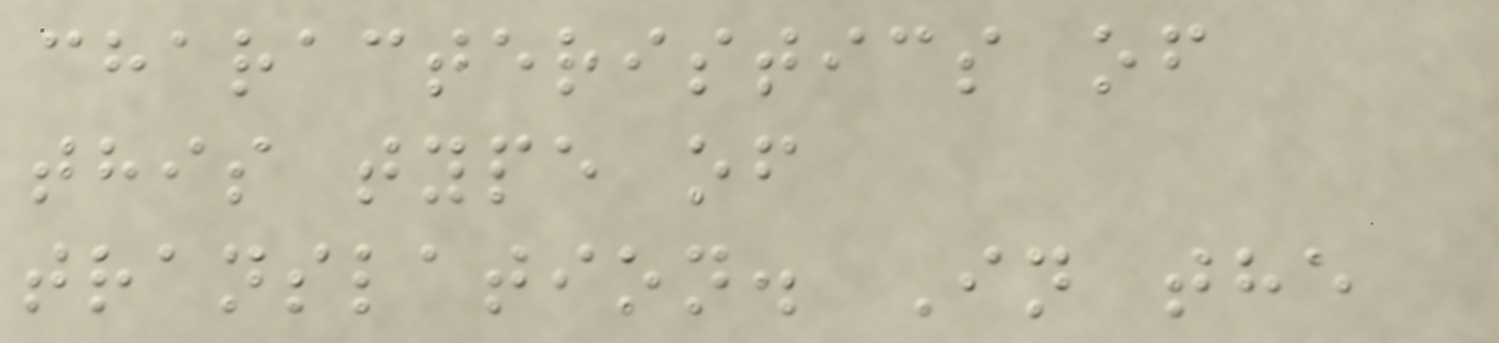characteristics of
this type of
translation. In the
